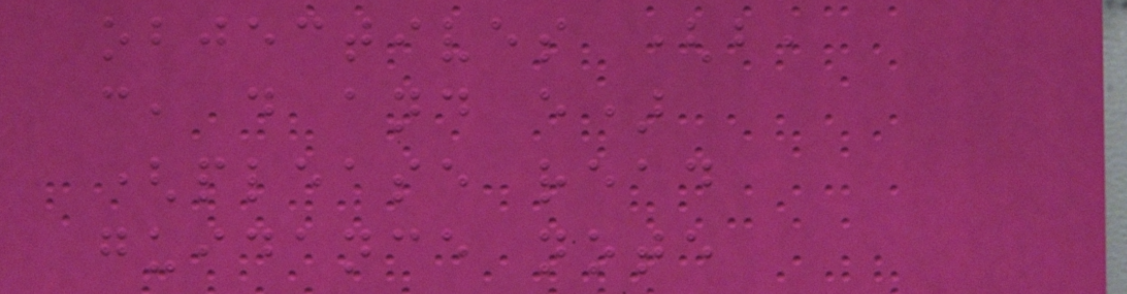objectives (b,
c, d and e)
(please read
guidance note
